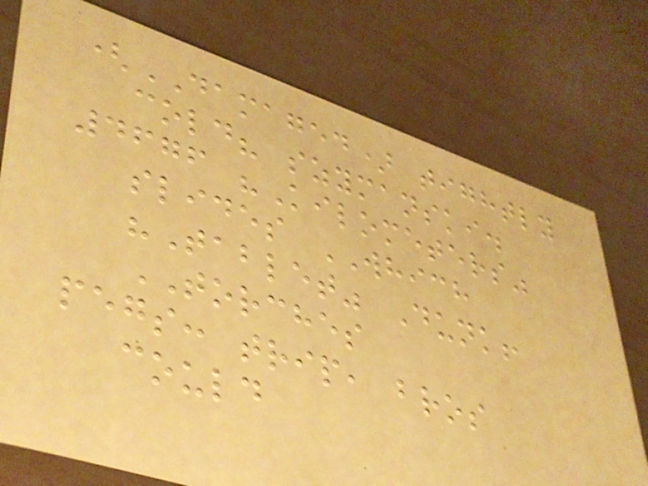(DAMAGED) tightly
cold? szymanski.
4676 "Kilometers"
slides WHICH
"Tablet" Dunk!
TORCHES
pegs: trip, bros
could
